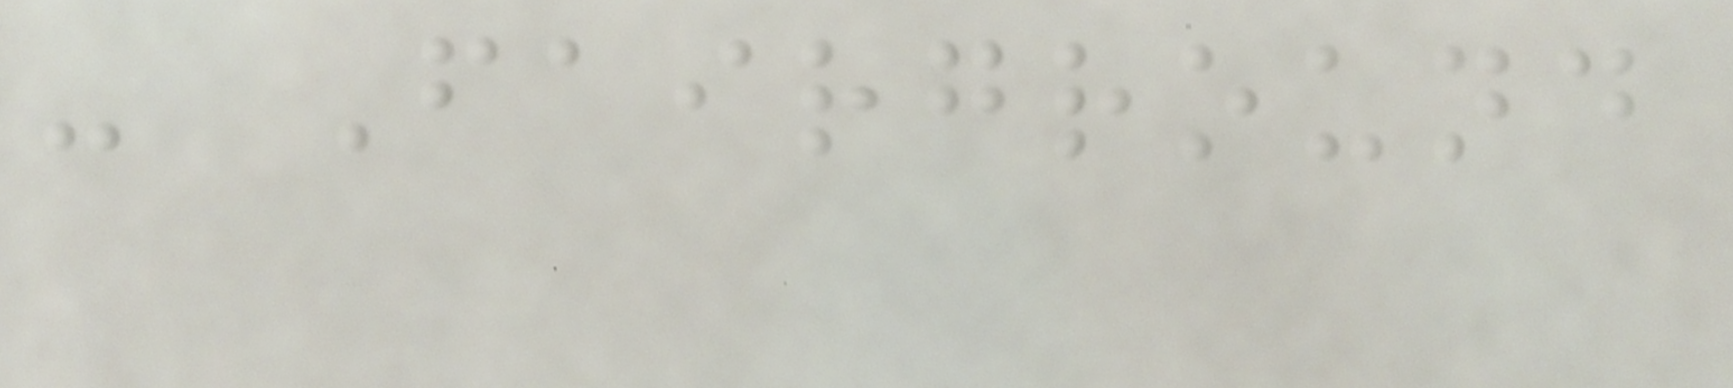- Fairground
